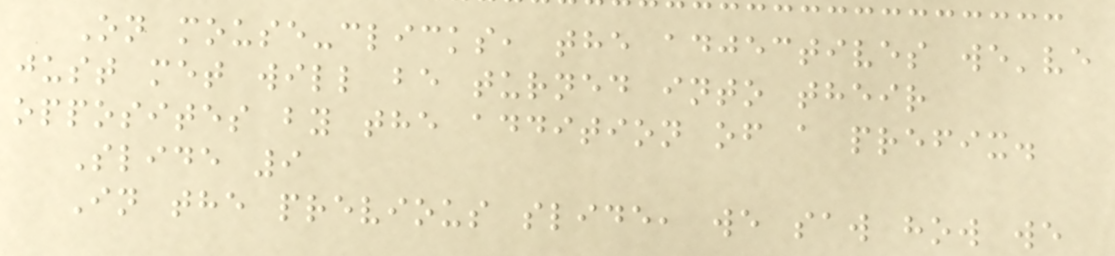On mouse-clicks, the adjectives we've
just met will be turned into their
opposites by the addition of a prefix.
Slide 9
In the previous slide, we saw how we
